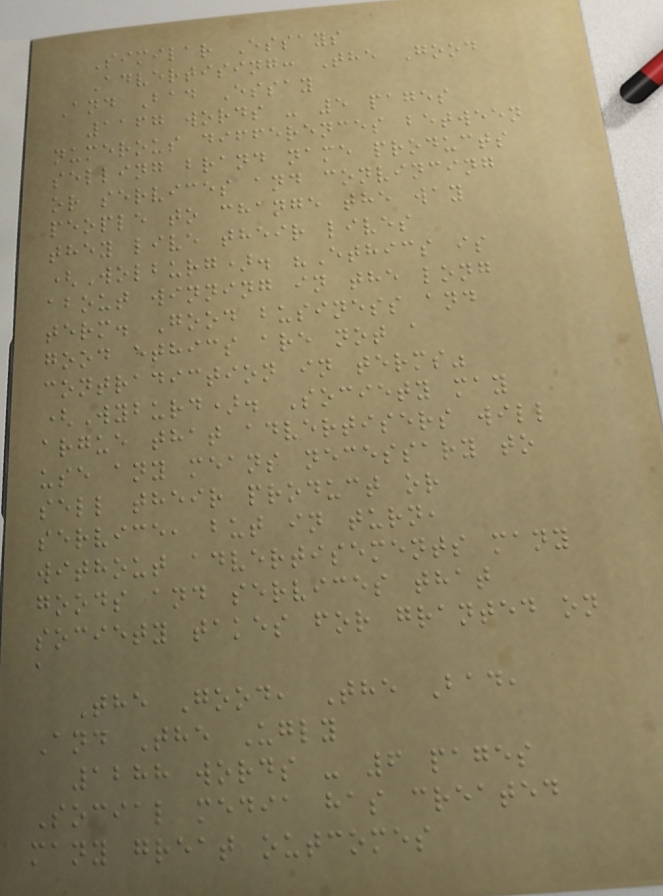Similar Essays
Advertising: The Good
And Bad Essay
1167 words - 5 pages
numerous differences between
selling brand name products
or services and convincing
people to change the way
they live their lives
(Wolburg). "Ethics is
about winning in the long
term. Good business and
good ethics are not a
contradiction in terms"
(Wyburd). Society may
argue that advertisers will
use any means necessary to
sell their product or
service, but in turn,
without advertisements many
goods and services that
society takes for granted on
a
The Good, The Bad,
And The Ugly
1288 words - 6 pages
Social media has created
many great outcomes
